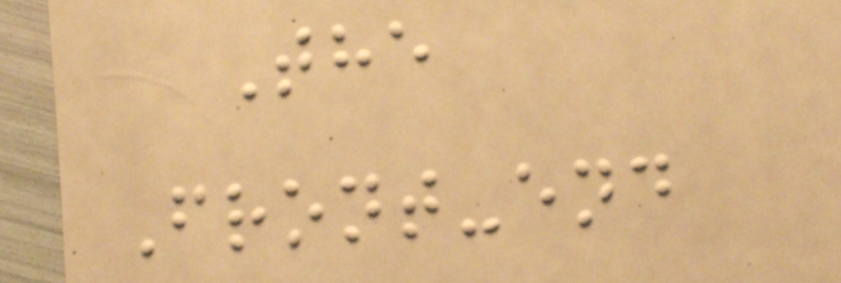The
Front-end
